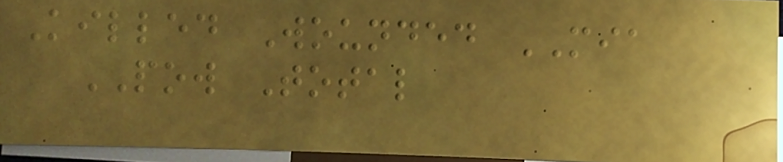Killed Wounded MIA
POW Total
